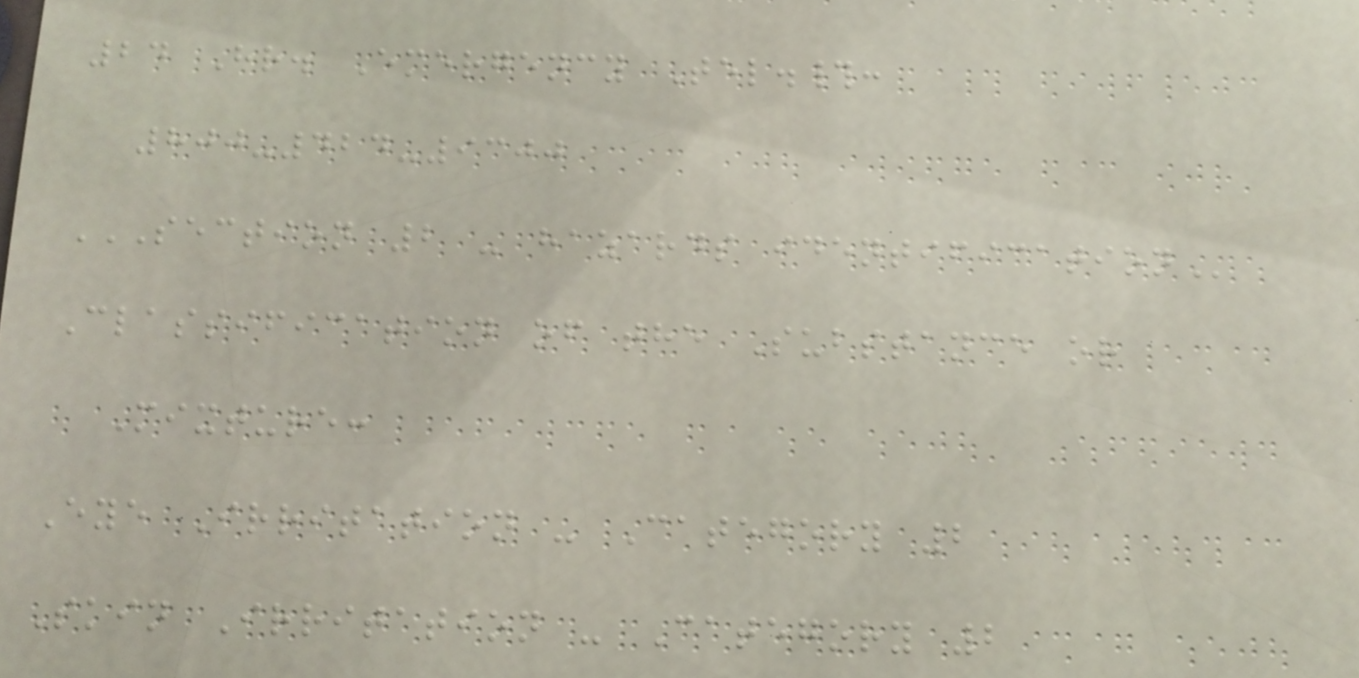24 Hr. Emergency Tel.#:
800-424-9300
SECTION 2 - HAZARDS IDENTIFICATION
Classification of the Substance or
Mixture:
Eye Irritation - Category 2
Skin Irritation - Category 2
